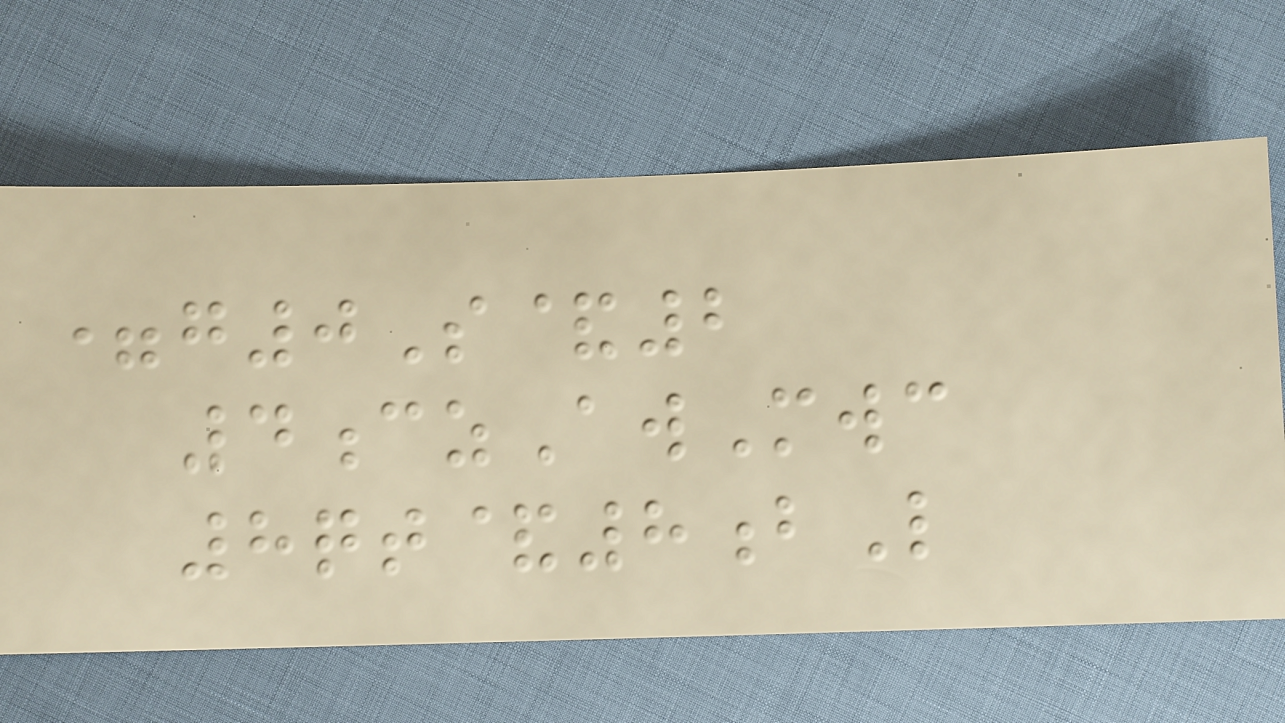=g0S&2
4czAwMwc
8qt&8bL
